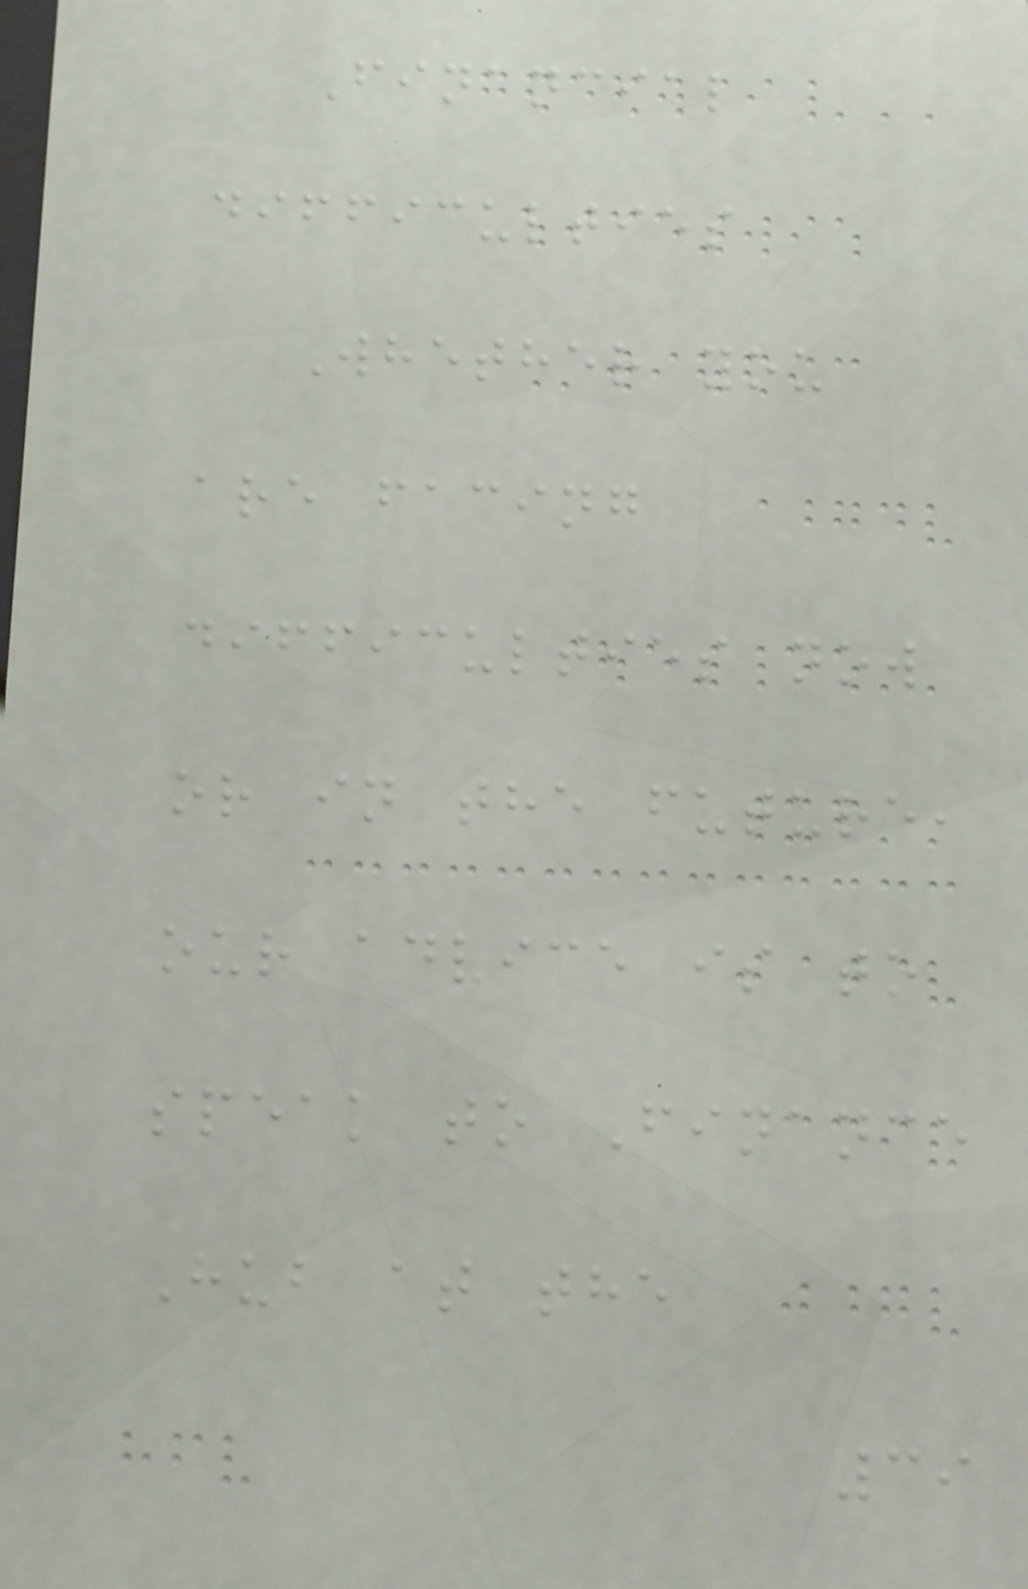Financial
difficulties
Whether you
are facing
difficulties now
or in the future,
our advice is to
speak to Finance
Hub at the
39
